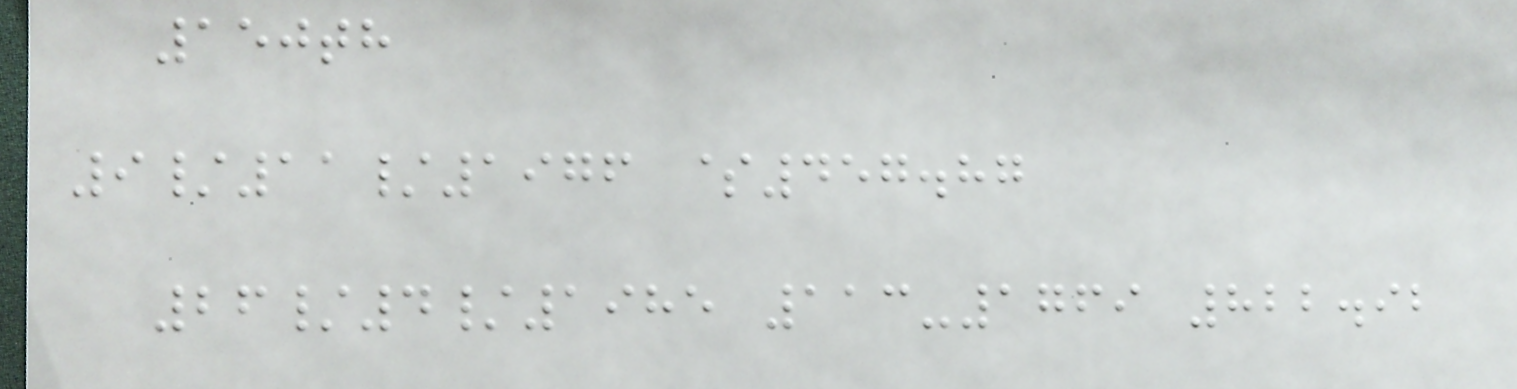150th
9/11/1976 $457.87
26/4/1985 113-1769 822.92
